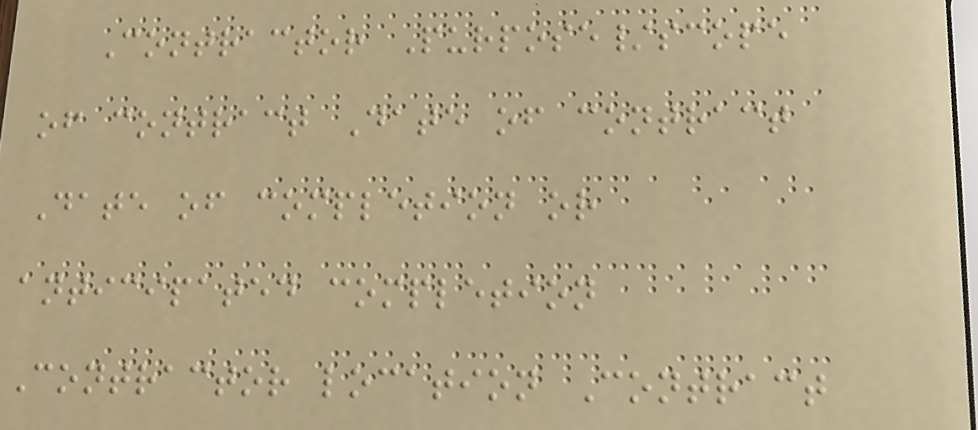Contractor Purpose/scope
of contract Date of contract
Date of completion or
anticipated completion
Contractor location Contract
